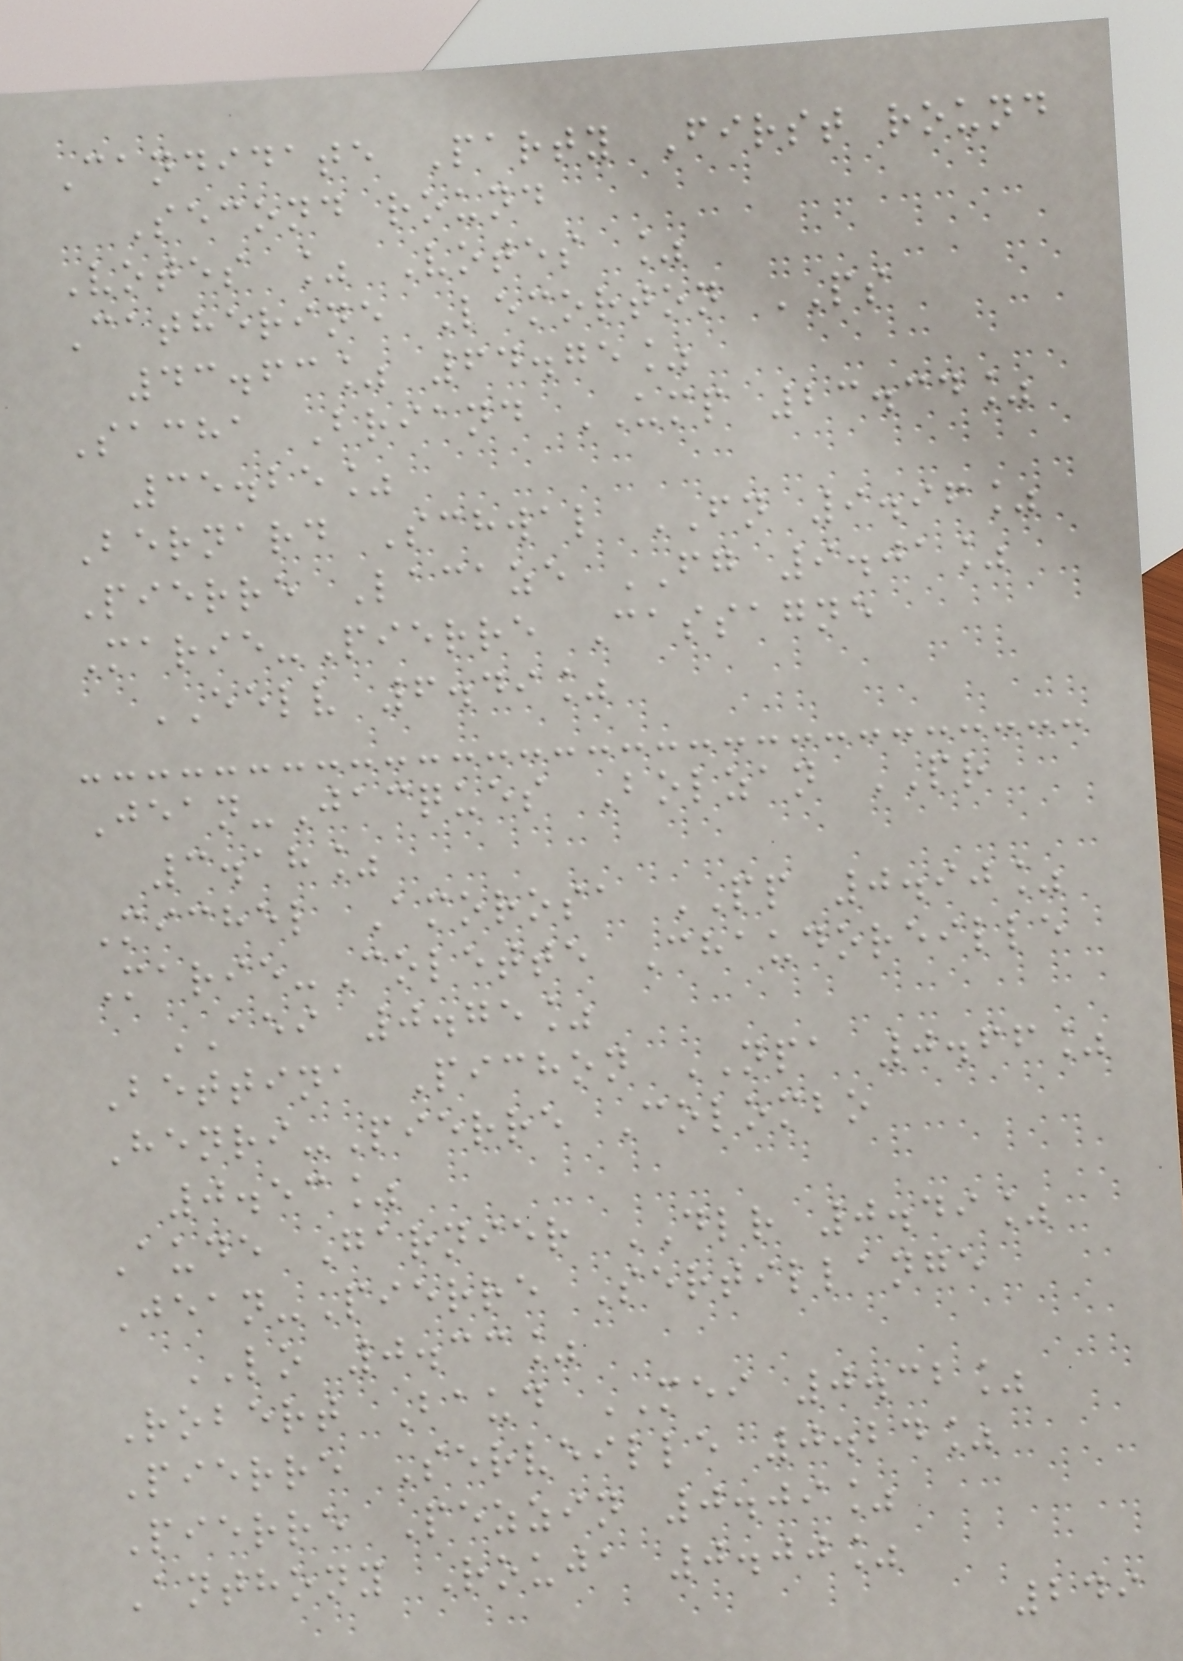Candidate Party First round
Second round
Votes % Votes %
Catherine Lemorton PS
43.63% 64.75%
Sacha Briand UMP 23.34%
35.25%
Bernard Schwal FN 9.96%
Pierre Lacaze FG 9.01%
Marie-Pierre Cassagne
EELV 6.49%
Jean-Jacques Bolzan PR
3.18%
Michel Amorosa PP 0.90%
Marie-Colette Chaudoreille
AEI 0.75%
Bettina Pichon NPA 0.66%
Henri-Pierre Colombo
0.53%
Aude Garnier DLR 0.49%
Jean-Pierre Sertillange
LO 0.33%
Robert Baud MEI 0.32%
Pierre Serveille 0.24%
Pierre Pezzin 0.09%
Anthony Rouja 0.00%
249
